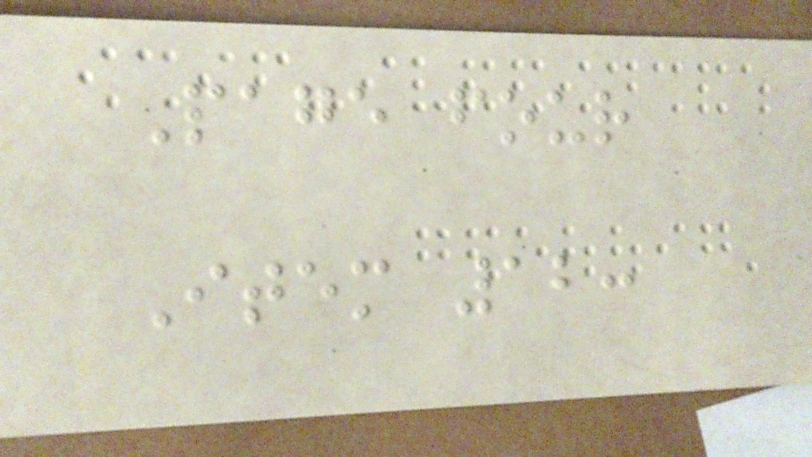Page four
Item 12:
